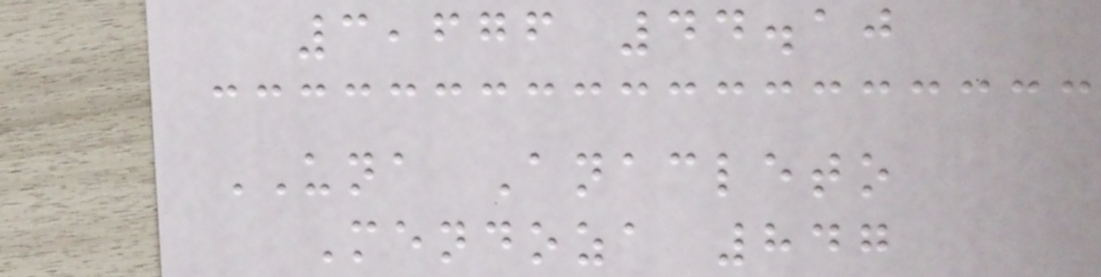3,676 44.10
UNA Anacleto
Mendoza 847
